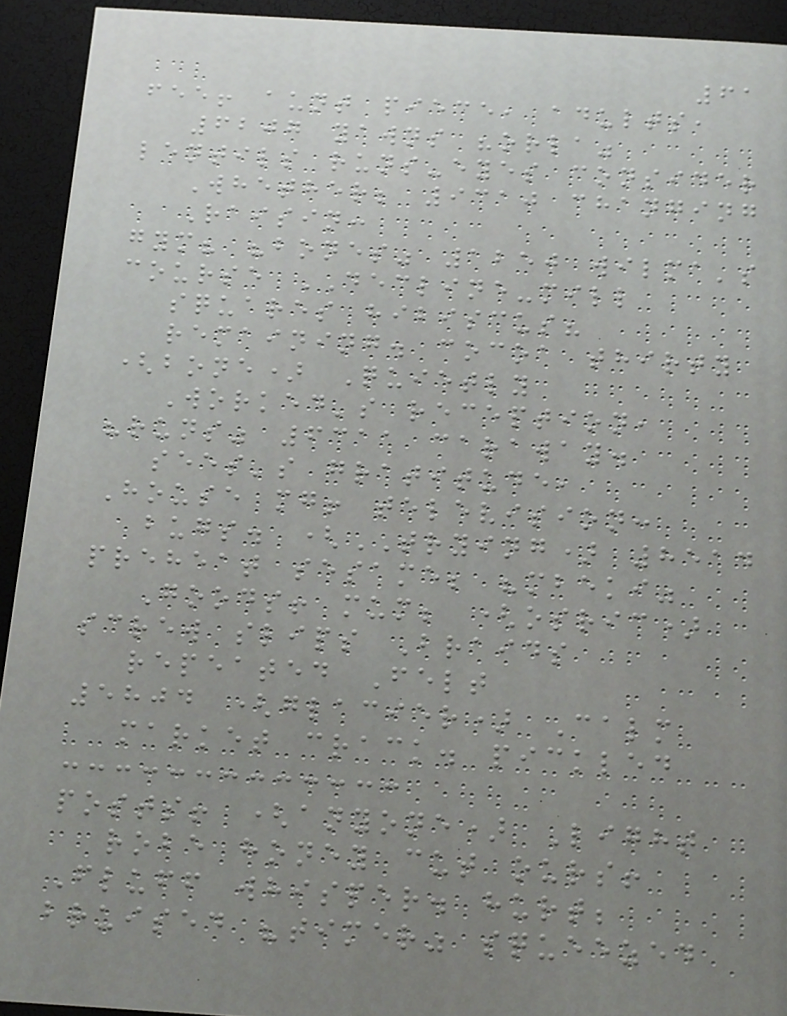61
fee! aunt piece, adults,
6207 yawns "orla"
lentils runs-eyes consider
Whether; 9310 changing
Raisin:
gym? "bones" 1250 wilma's
course DECLINE-mill
squares hibiscus?
remaining. cocoa thirty
(bone) Quietly
Worked's reception,
"runs" 6311 caraway.
sees's gratitude,
House mg! television:
bugs. (TRYING) 8514
preheat sesame; "mbeki"
Goods! mum; (osric)
screw slips Braids
repeated Felt
5804 (glacier) Calm
market crack. pickled
posts! (anyone) Light
robe honey cut ours!
Fluff whisper. hurt;
bruised "timer" squeezed
